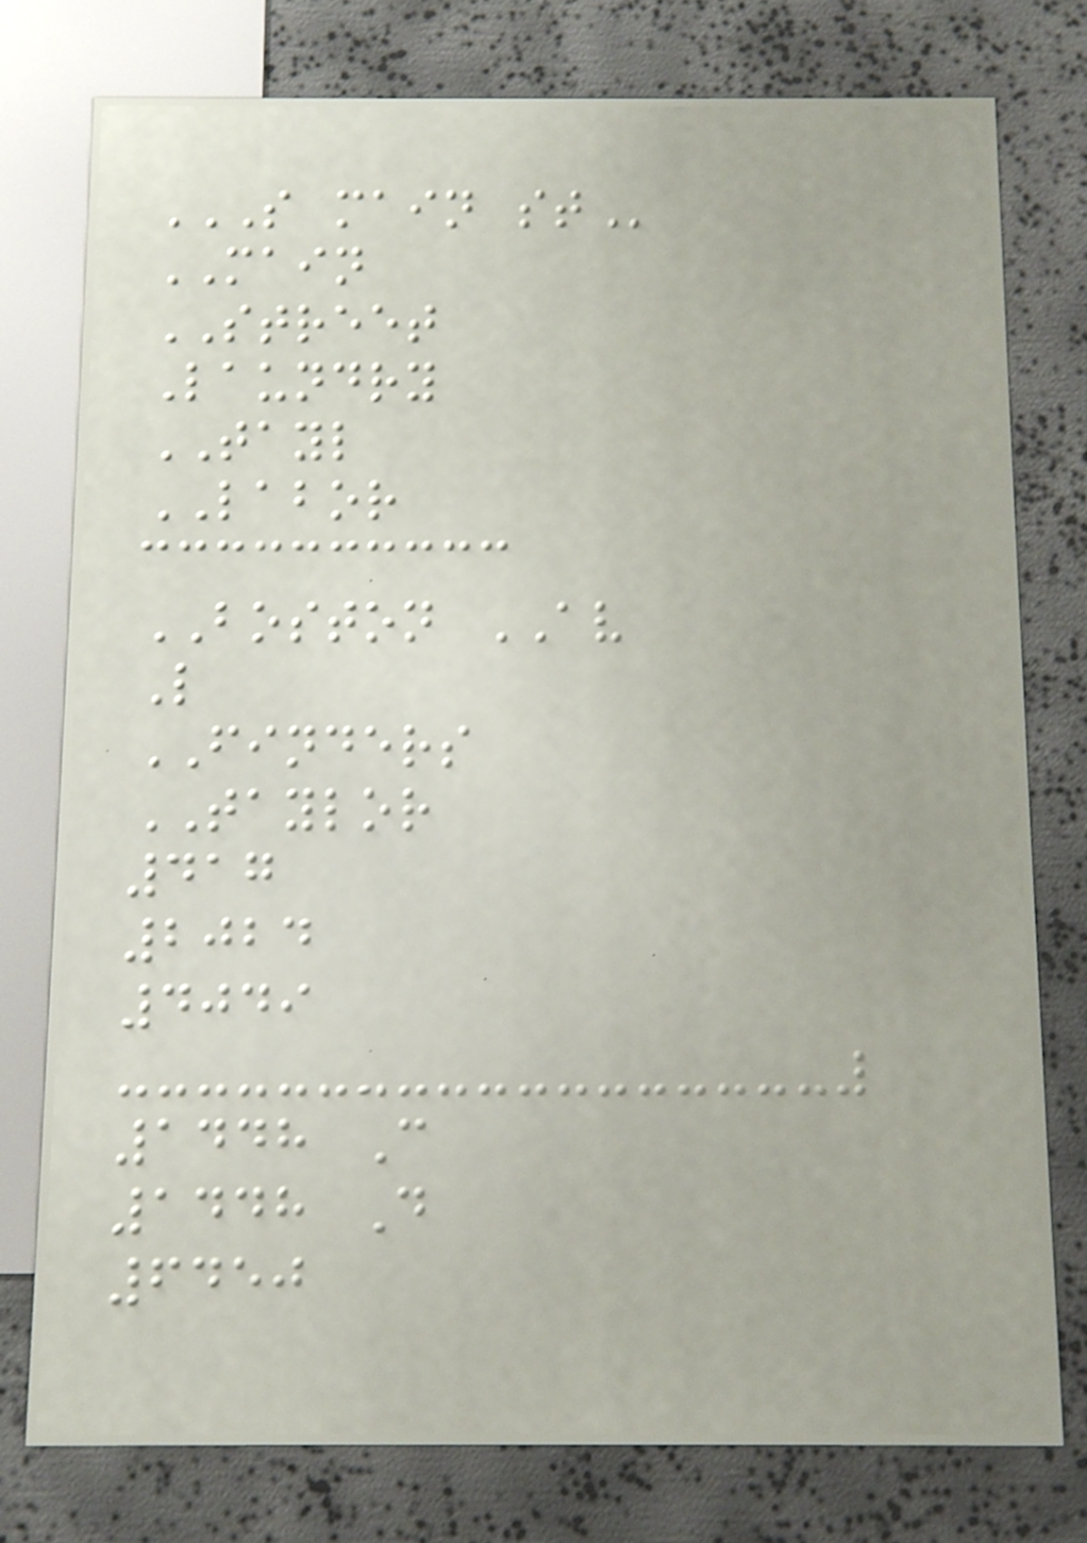S MAIN ST
MAIN
STREET
Laundry
TAYL
LABOR
BOSTON AV
L
FINDERS
TAYLOR
417
2024
4049
1448 C
1448 D
6450
